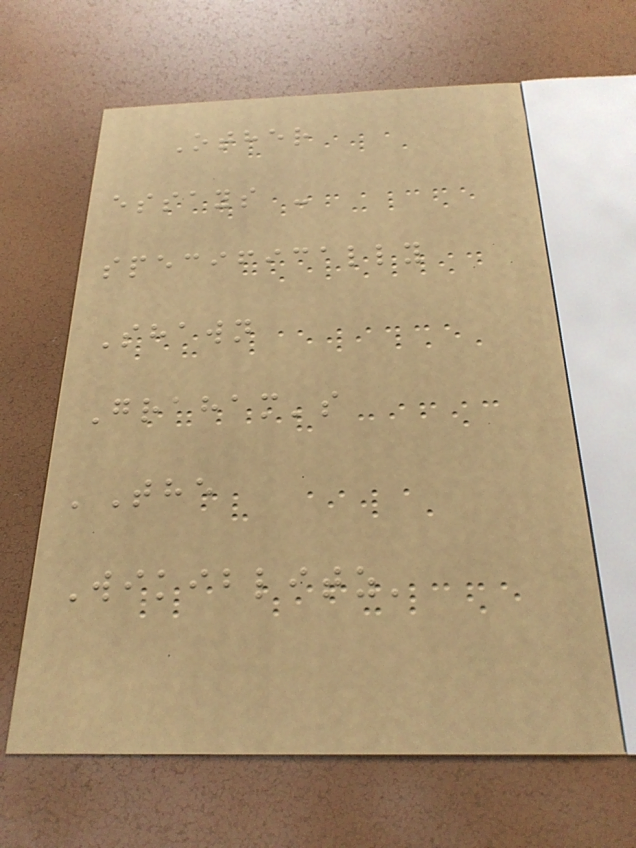Other
essays -
specifically
Shawn
Graham's
'The
Wikiblitz'
